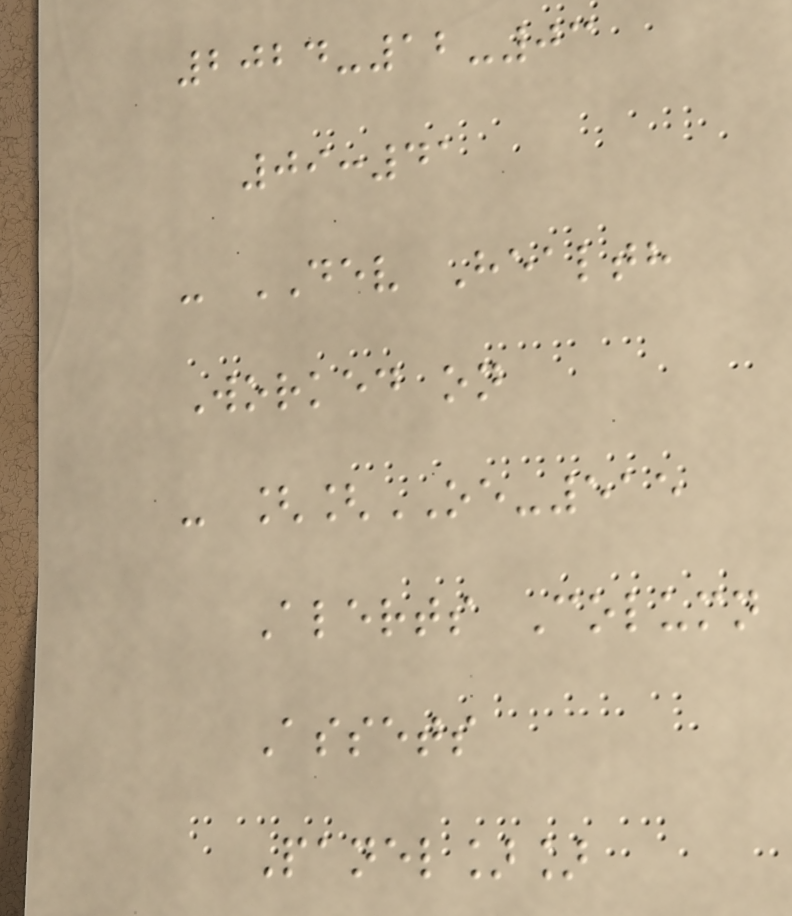2024-12-03
09:41
- DEV Health
Worked on
- [[OE-515
Alerts Column
Assets
Panel]]
